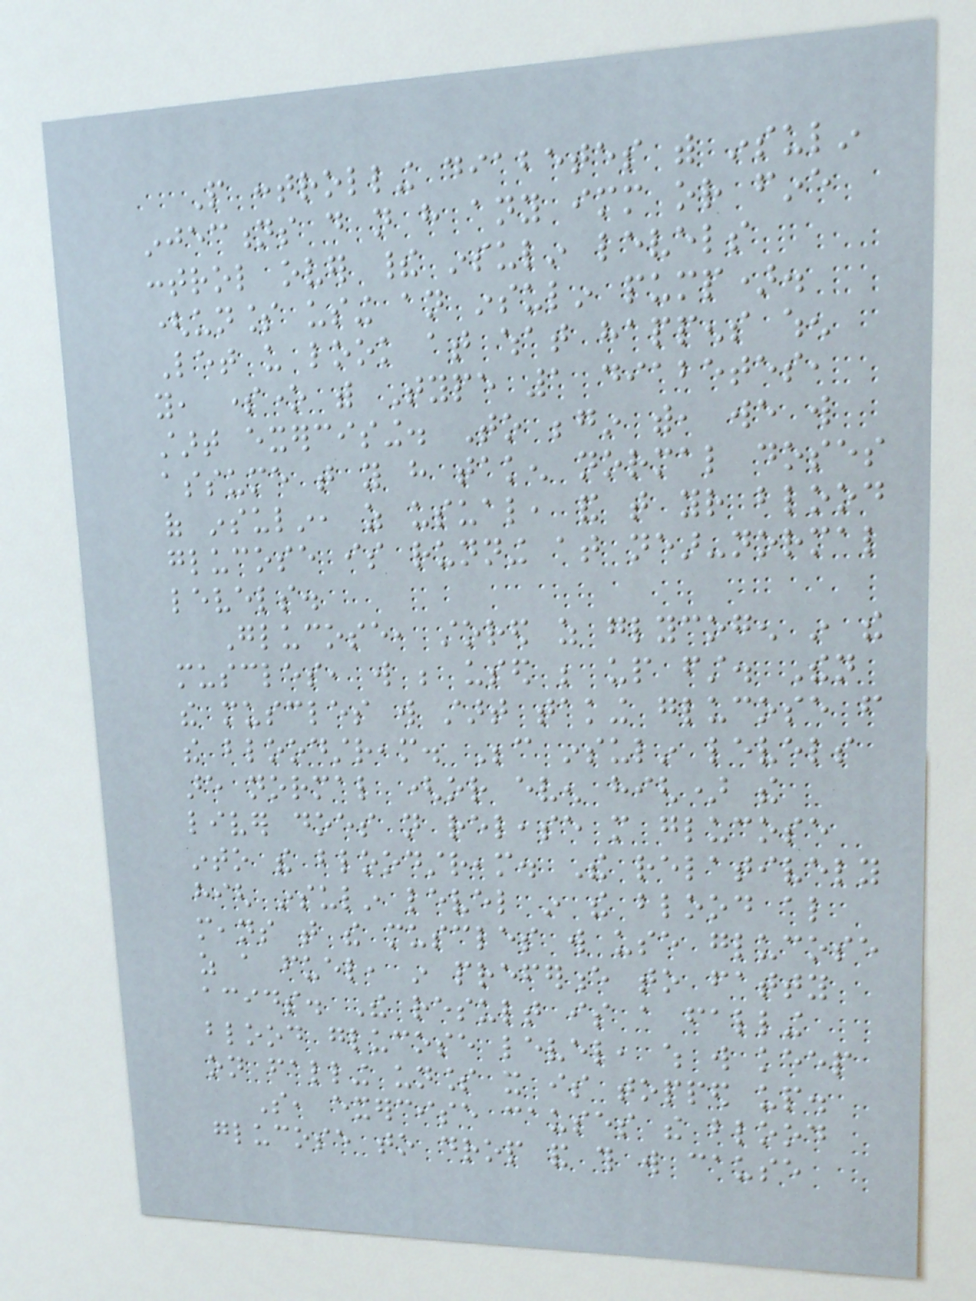People controlling diabetes with insulin
injections do not have any immediate or fine
control over their insulin levels
(unless using an insulin pump).
Let us look at what happens when
you, someone with Type 1 diabetes,
start exercising. To begin with, we will
assume that you have taken normal doses
of insulin, as usual, and that your blood
glucose is running at near-normal
levels.
Glucose, stored as glycogen in the
muscles, will be used be up first. Then
the muscles will start taking glucose from
the bloodstream. Because insulin levels
are normal (or even high) the
liver does not release more glucose
into the bloodstream. The relatively
high insulin level in the blood also
means that the muscles will use glucose
as a fuel, in preference to fatty
acids. The result is a falling
blood glucose level, which will keep
on falling unless it is topped up.
So, exercise causes the blood
glucose to drop and this will cause
